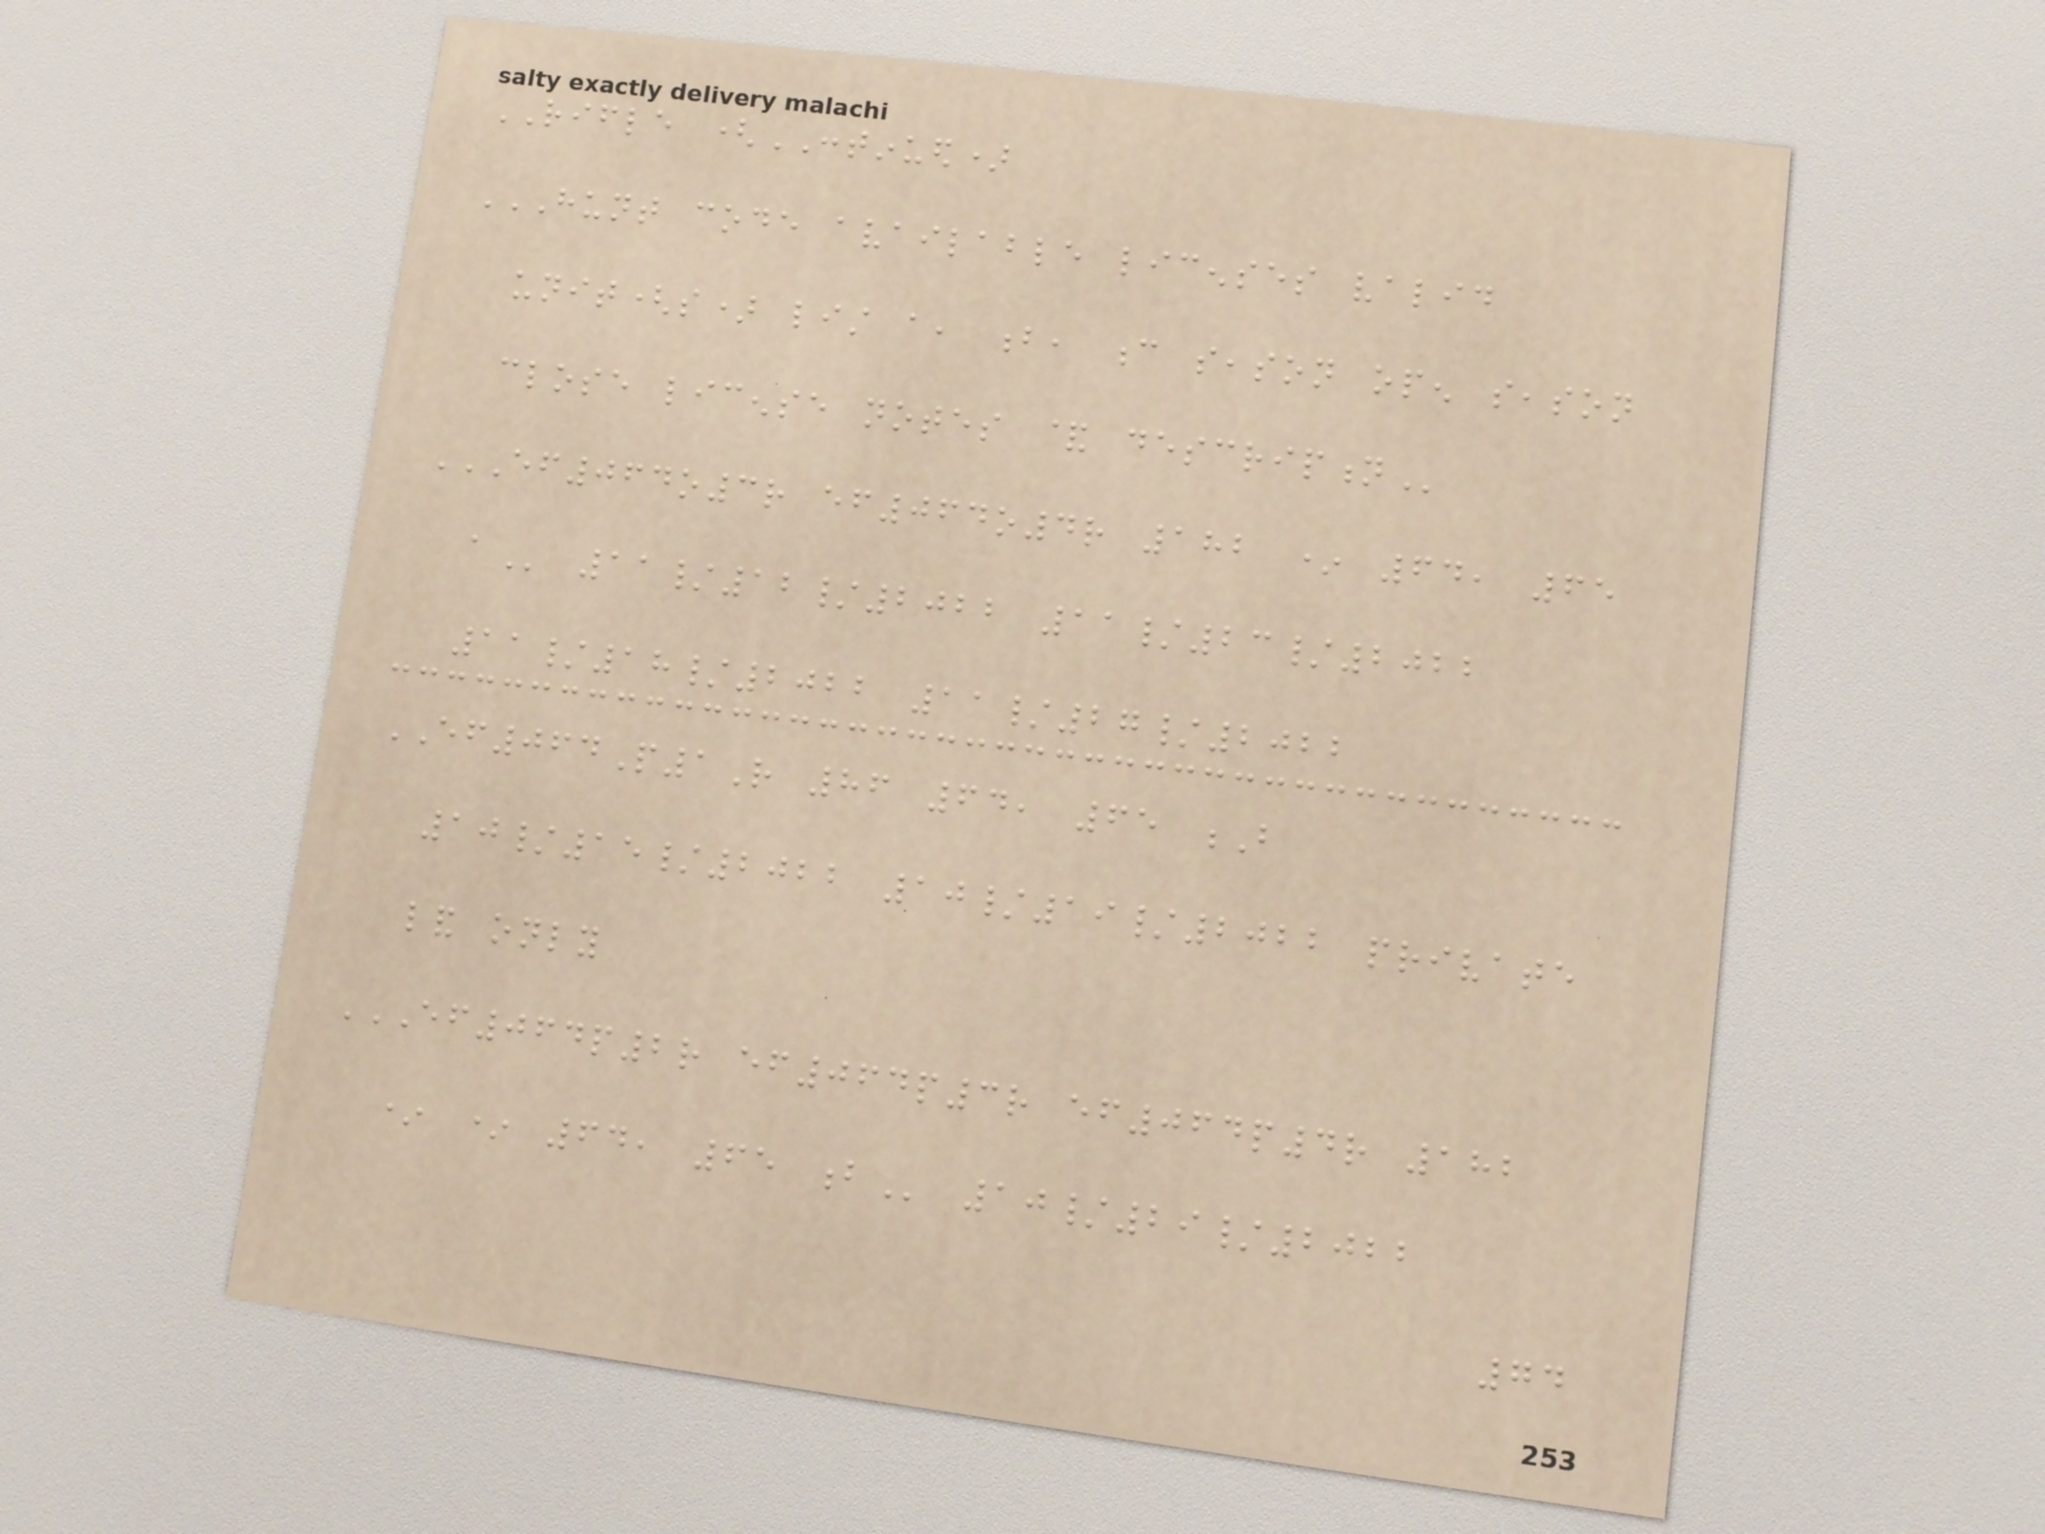RIFLE (CONTINUED)
HUNT CODE AVAILABLE LICENSES VALID
UNIT(S) LIST A, B, C SEASON OPEN SEASON
CLOSE LICENSE NOTES & DESCRIPTION
EF064O3R EF064O4R 182 * 64, 65
A 11/12/2022 11/23/2022
11/18/2022 11/27/2022
EF064P1R 86 64, 65 B
10/15/2022 10/19/2022 private
land only
EF064P2R EF064P3R EF064P4R 182
* * 64, 65 B 10/29/2022
74
